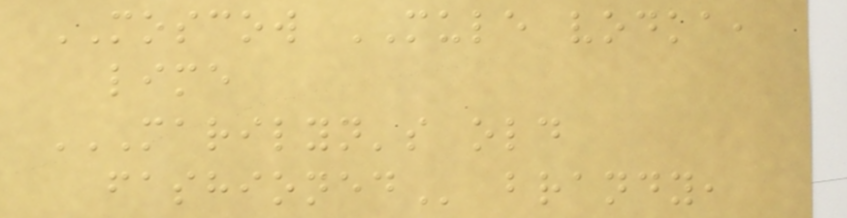MOSCOW MULE vodka,
lime
MARILYN'S OLD
FASHIONED brandy,
